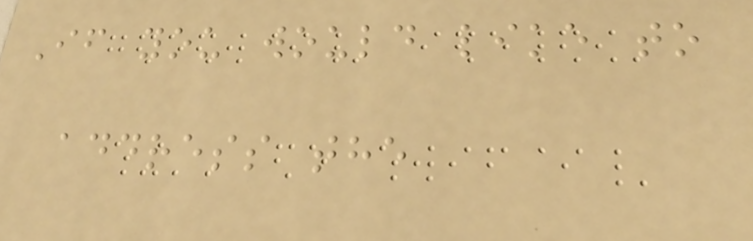If you would like to
address the
